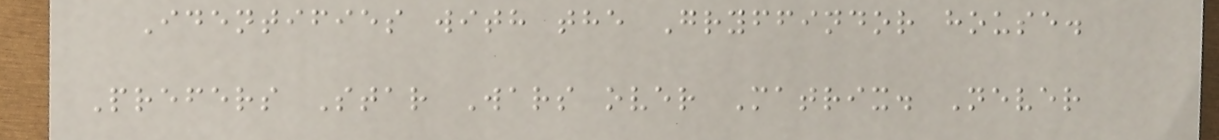Identifies with the Gryffindor house.
Prefers Star Wars over Matrix. Never
